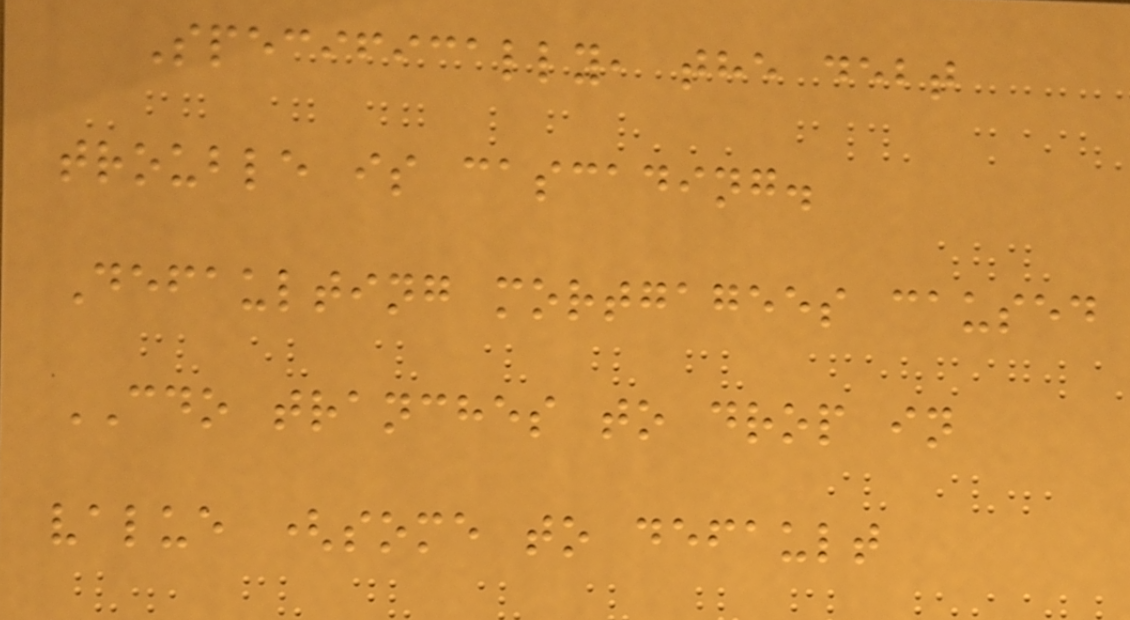Specifically, the debt
trouble is cascading.
Defaulting mortgagees caused
CDO tranches to drop in
value (some to default
